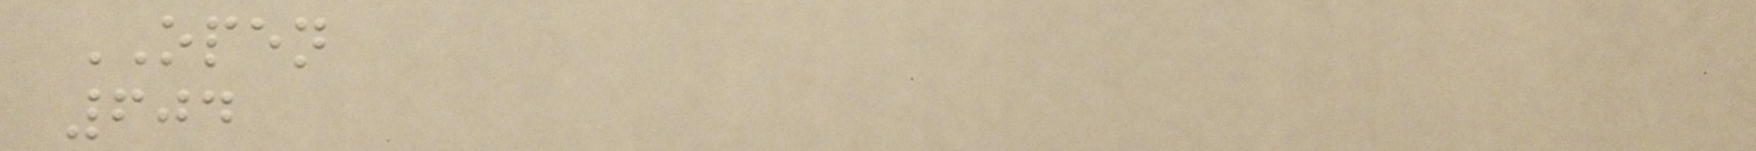OPEN
604
